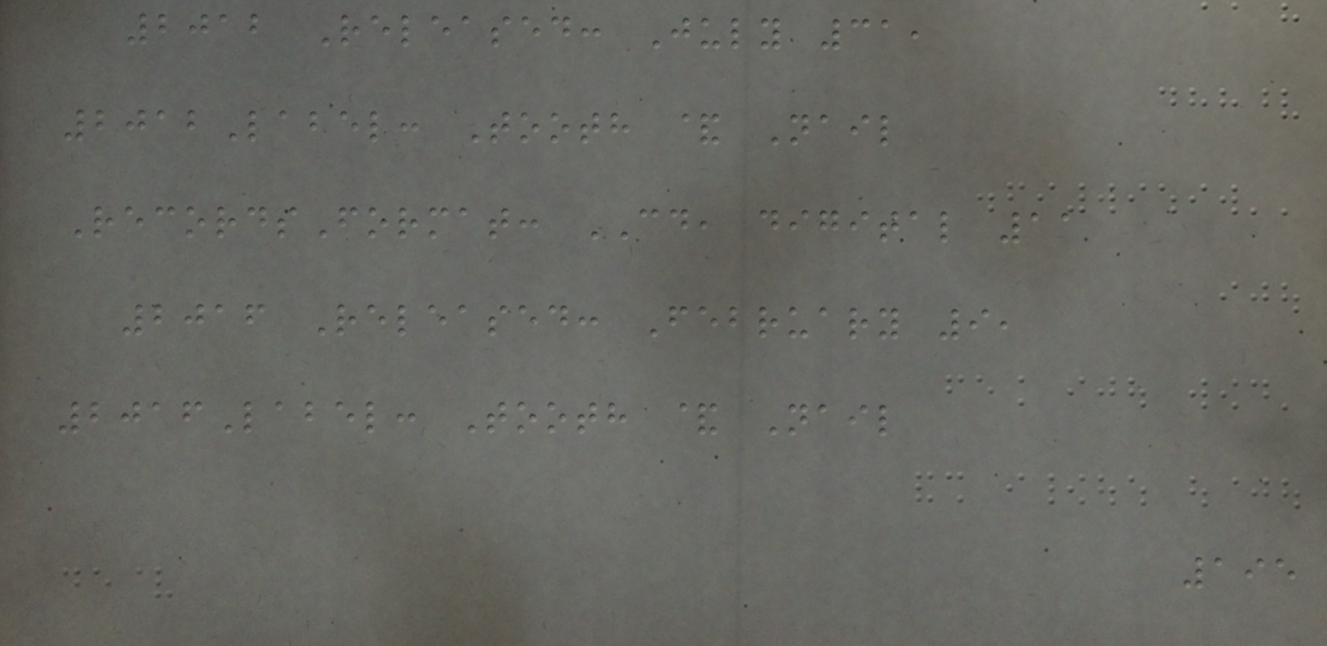2012 Released: July 31,
2012Label: Tooth & Nail
RecordsFormat: CD, digital 11
2016 Released: February 9,
2016Label: Tooth & Nail
195
